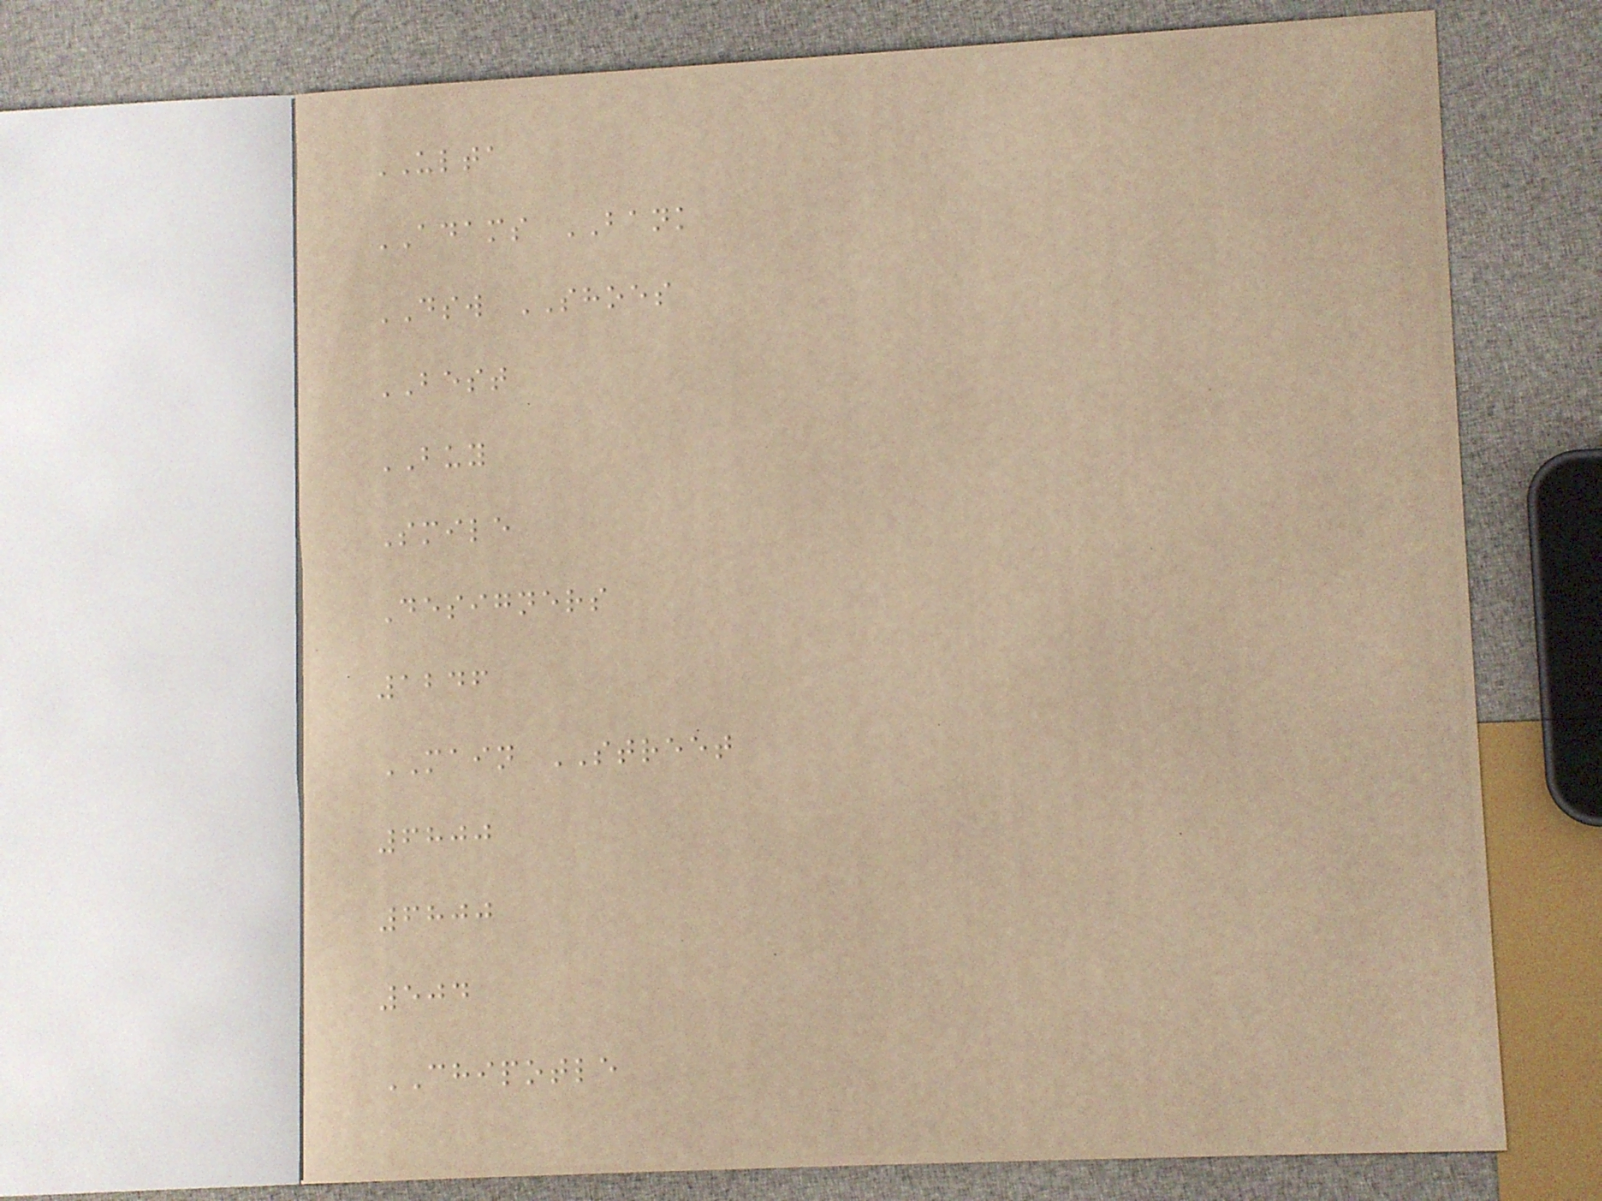ULTA
ADAMS BANK
DSW SHOES
BEST
BUY
Smile
Designers
1246
MAIN STREET
6800
6800
504
CHIPOTLE
